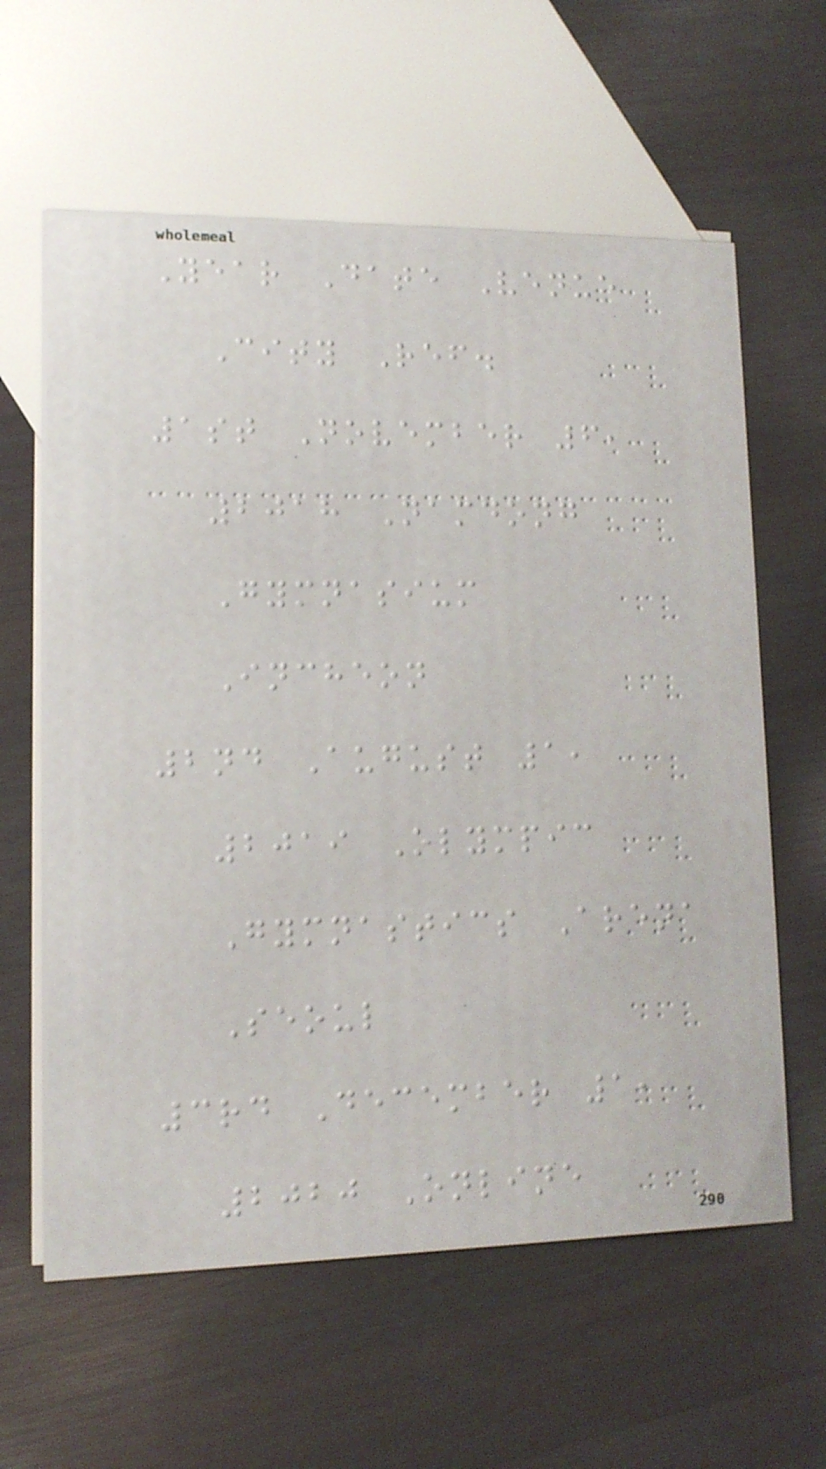Year Date Venue
City Ref.
1st November 6,
2018 Namdong
Gymnasium
Incheon
2nd August 1,
2019 Olympic
Gymnastics Arena
Seoul
3rd December 1,
2020 Online
